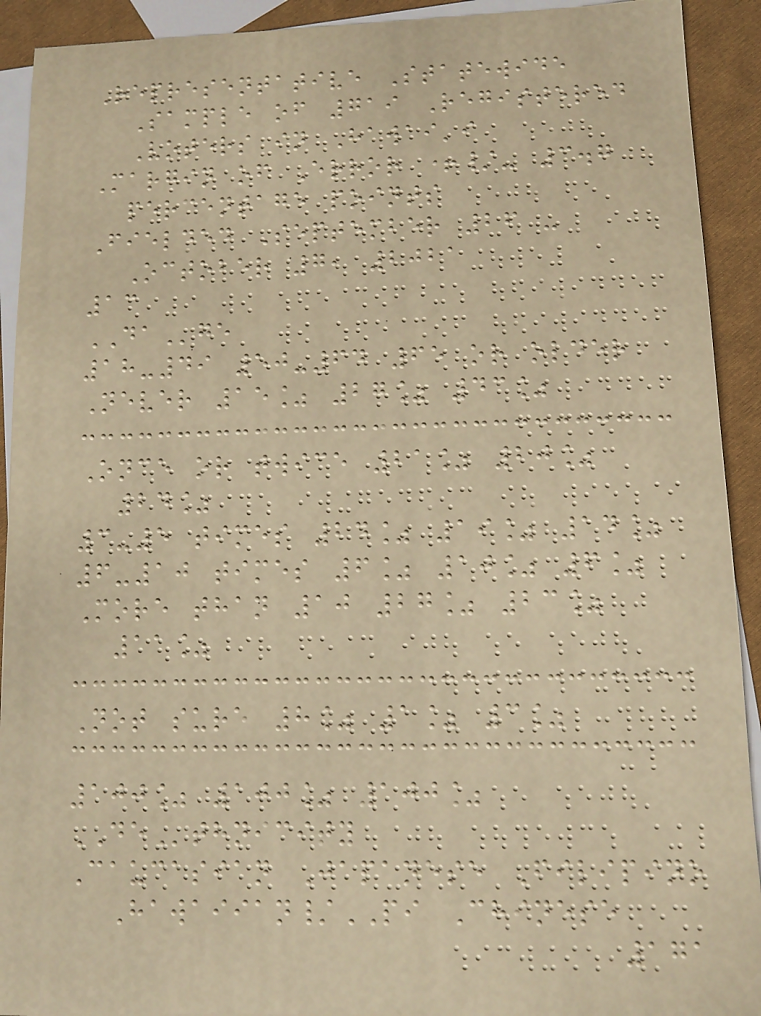Representative Statewide
Sample of 719 Registered
Voters in Hawai'i
Margin of Error +/- 3.7
percentage points
Fielded September 26 -
October 7, 2021
13
DAge
18-49 50-64 65 or older
Never 15% 27% 43%
Once or twice 21% 20%
24%
3-5 times 24% 19% 14%
6-10 times 6% 10% 6%
More than 10 27% 23%
11%
Not sure 8% 1% 3%
100% 100% 100%
DEthnicity
Caucasian Japanese Filipino
Hawaiian/PI Chinese
171
